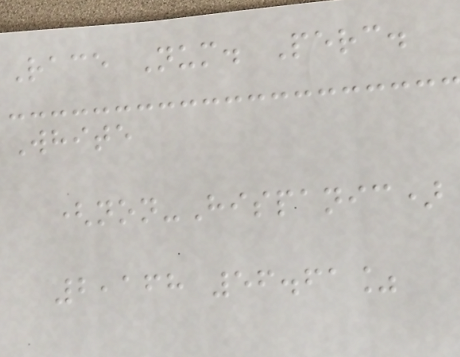Race Num. Perc.
White
(non-Hispanic)
2,168 56.61%
